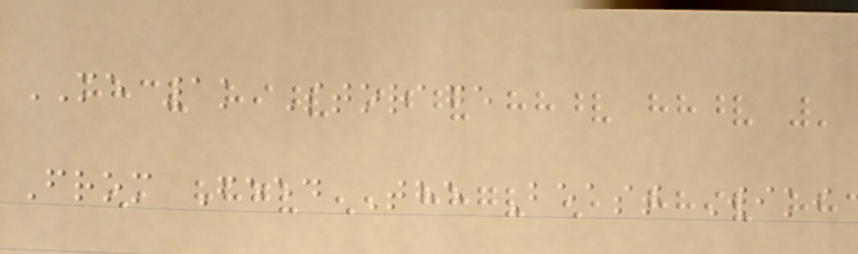ME 1k Storage
From Feed The Beast Wiki
